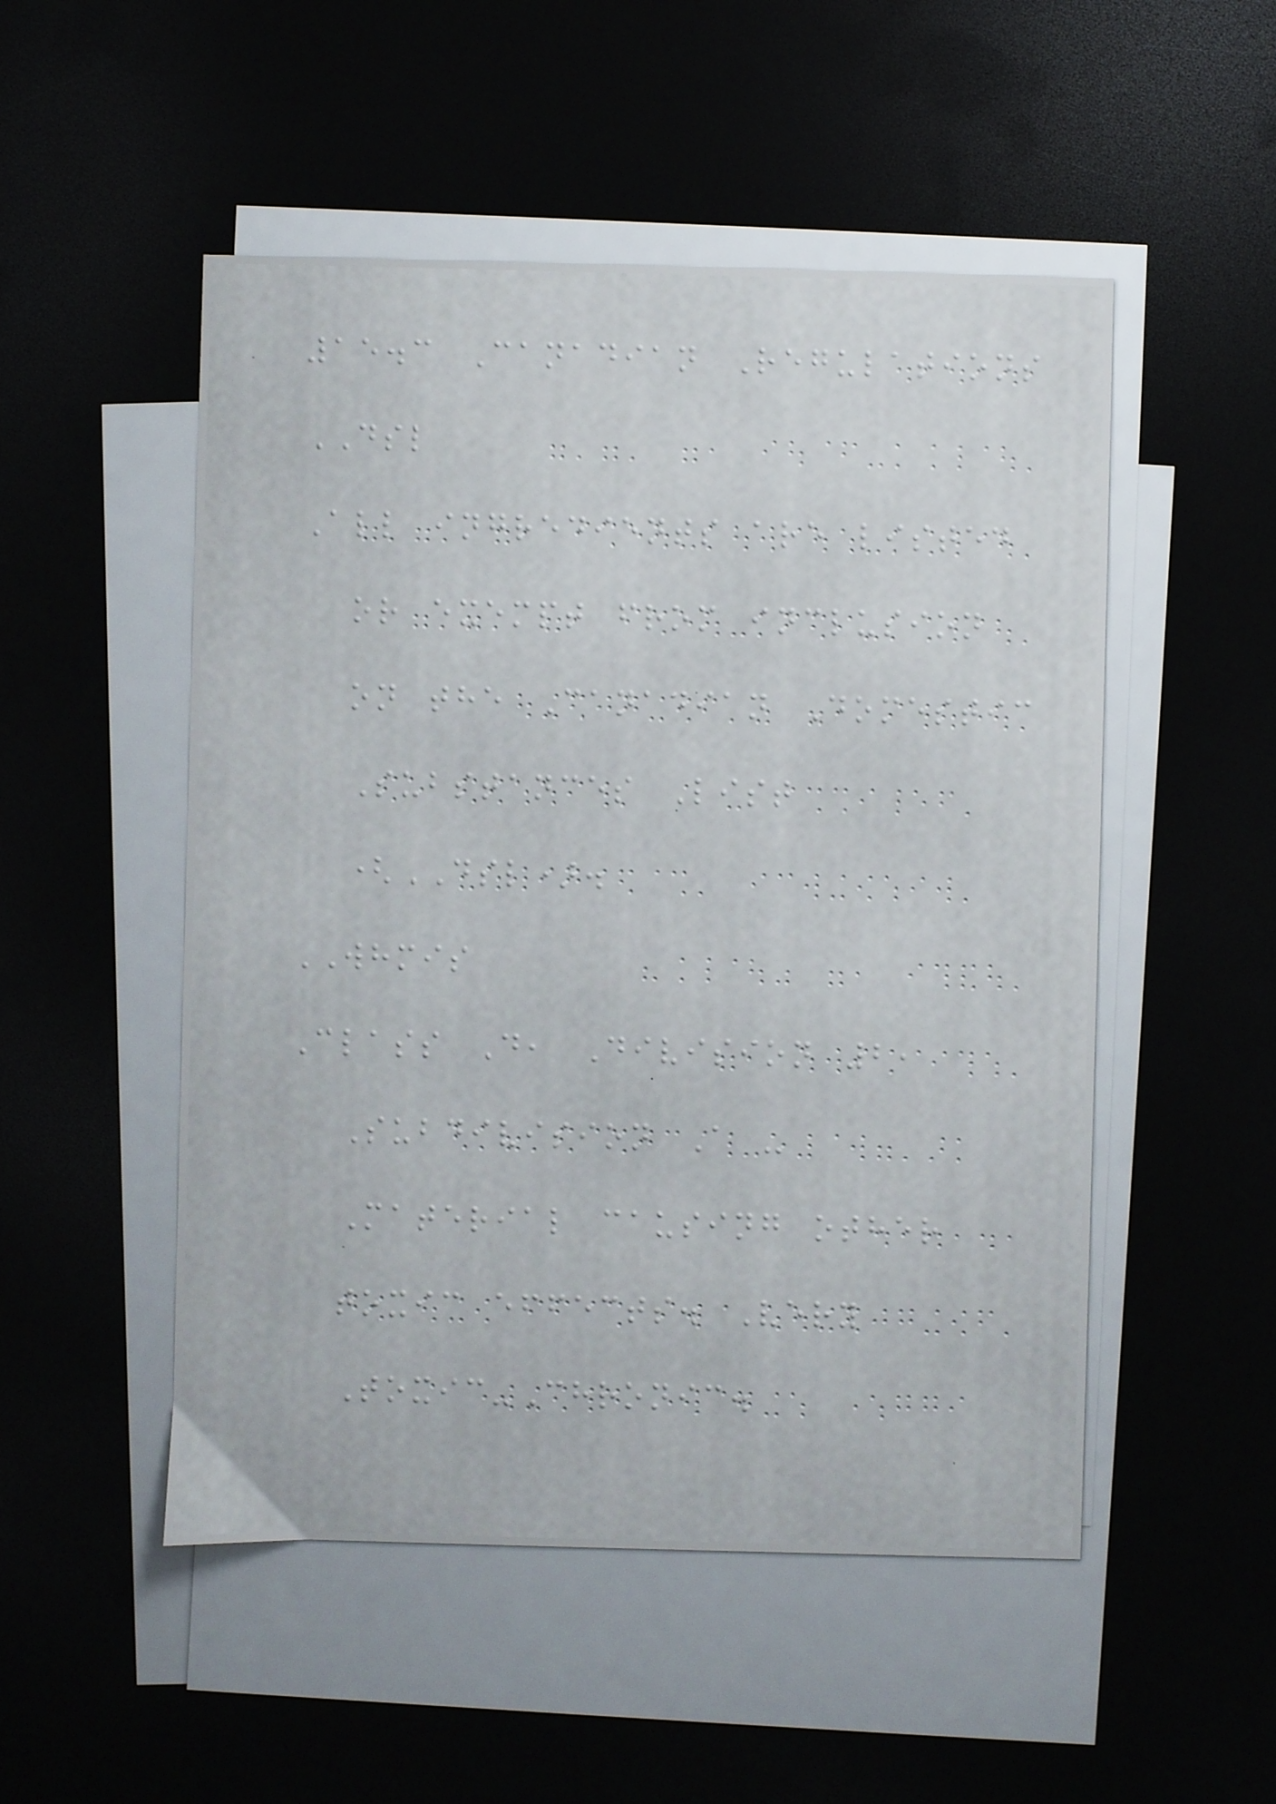15.3 Canadian Regulations
DSL
All ingredients are listed
or exempt from inclusion
on the Canadian Domestic
Substances List
(DSL).
WHMIS
Class D, Division 2,
Subdivision A -
Material causing other
toxic effects. Very
Toxic-Chronic.
